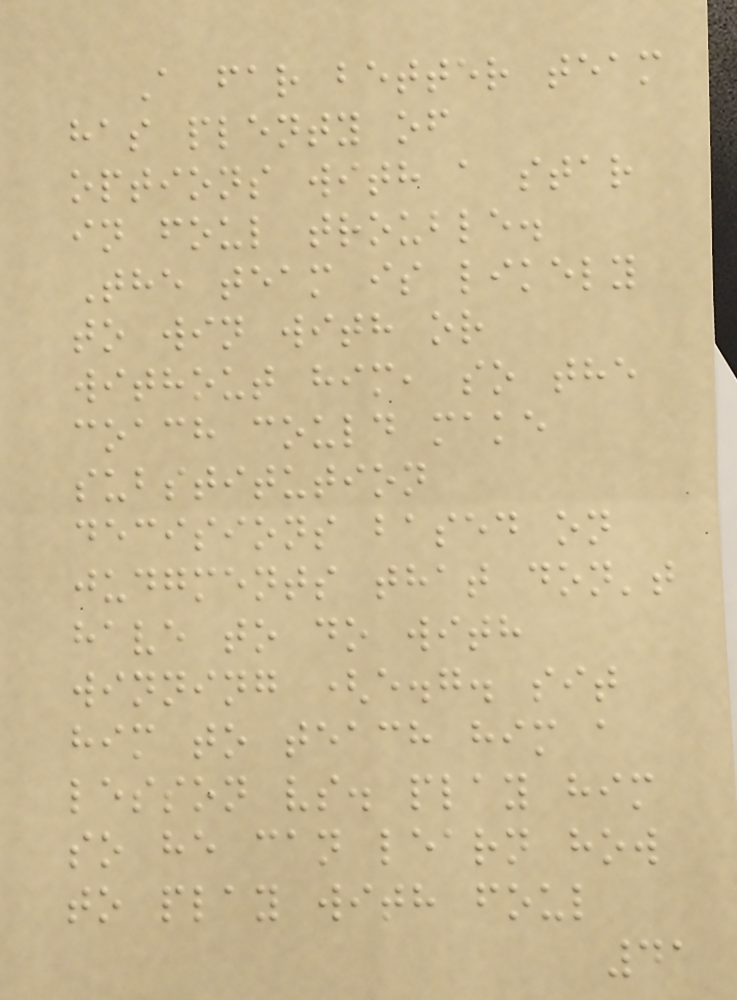A far better team
has plenty of
options with a star
in foul trouble.
The team is likely
to win with or
without him, so the
coach could make
substitution
decisions based on
judgments that don't
have to do with
winning (e.g. sit
him to teach him a
lesson vs. play him
so he can learn how
to play with foul
41
